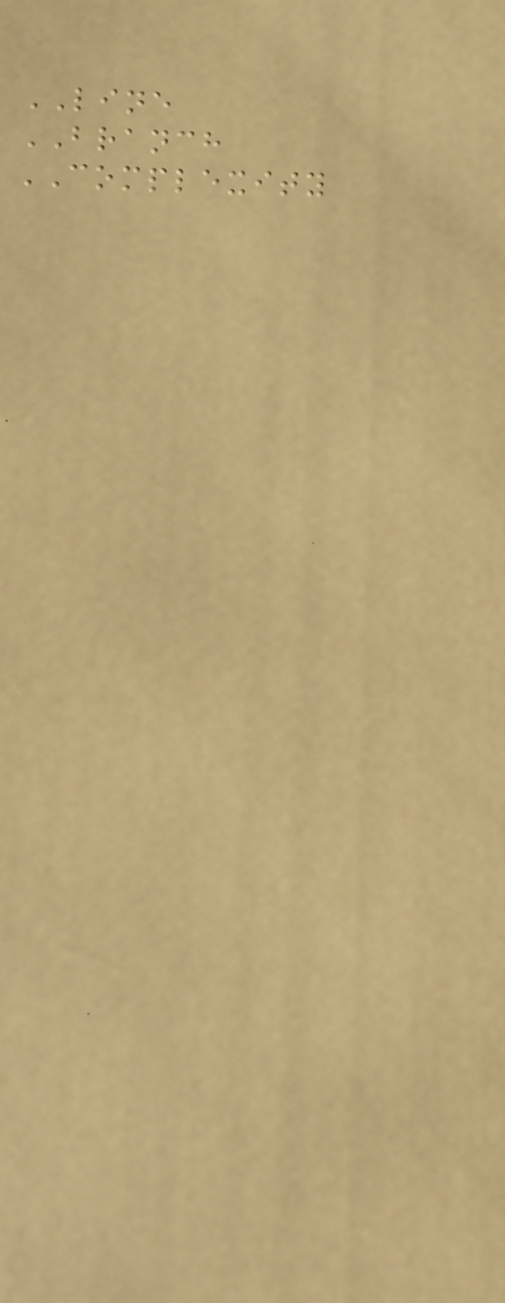LINE
BRANCH
COMPLEXITY
